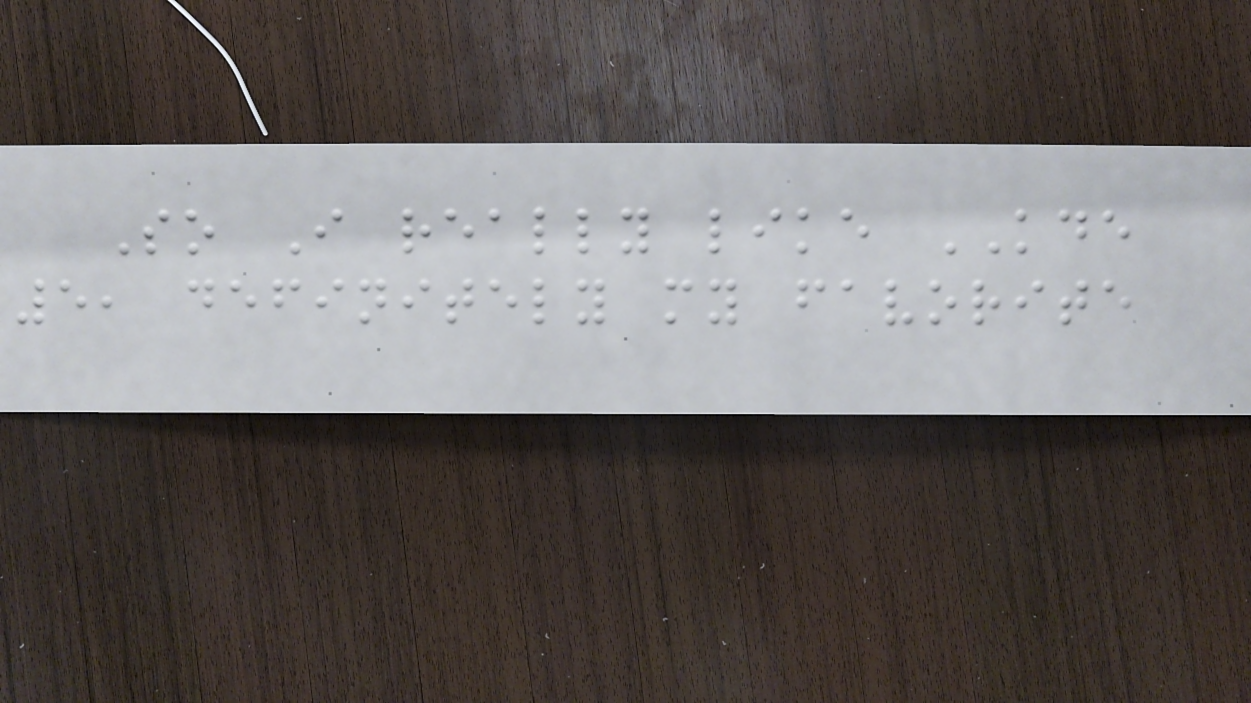So I really like KDE
5, definitely my favorite
